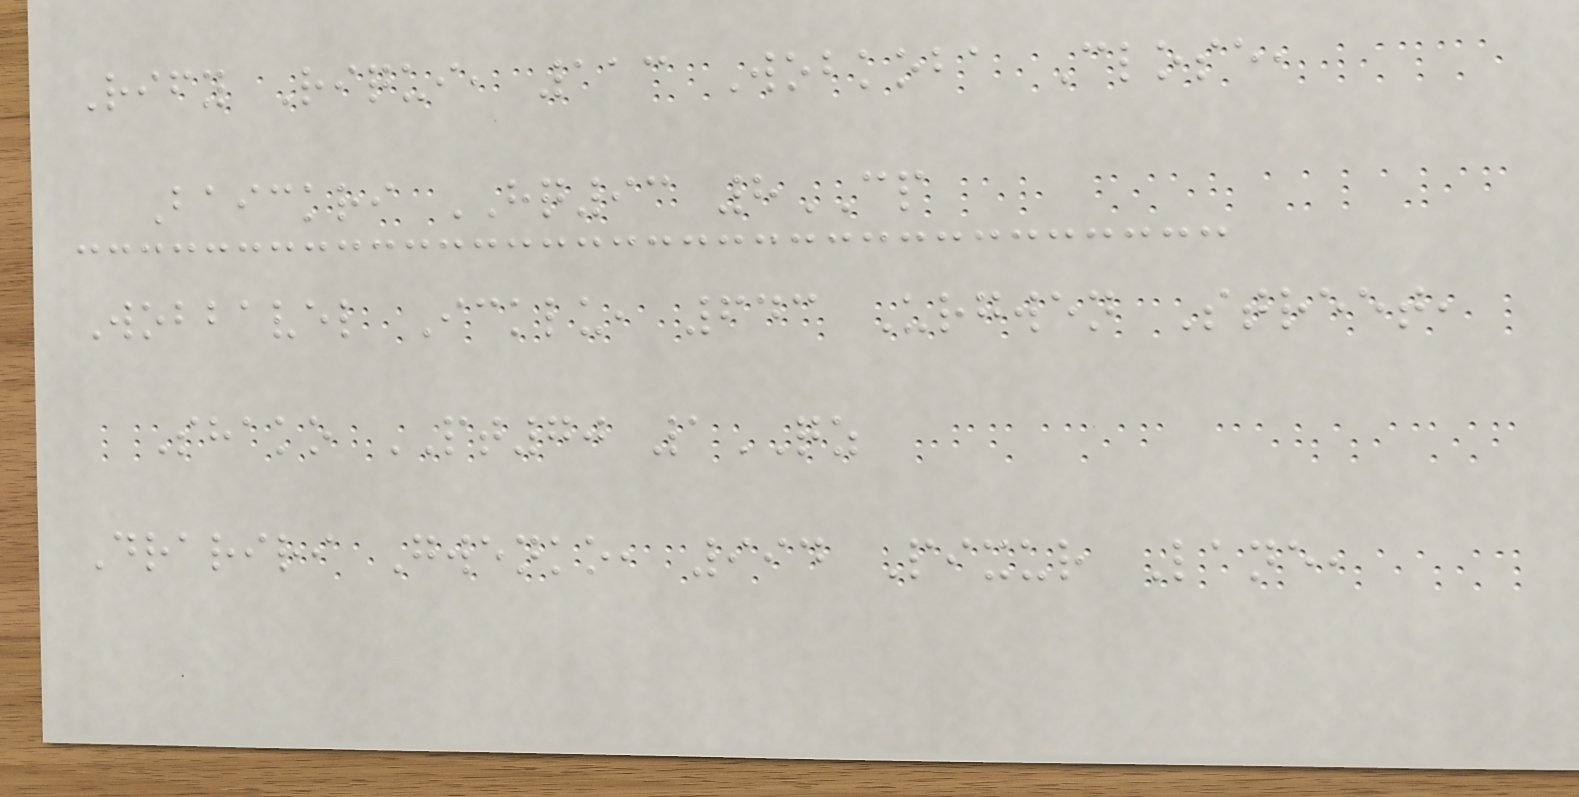Rify Riqui, 113 Wobkoba Close,
Baickri HQ93 8CP
Wobbavel Icklu, 643 Urgwen Street,
Shako PT70 1QZ
Drariri Gwenko, 994 Pixur Lane,
